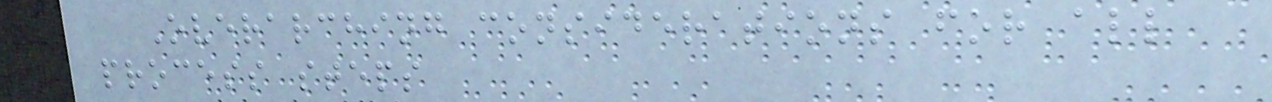Overarching considerations for all
process steps
